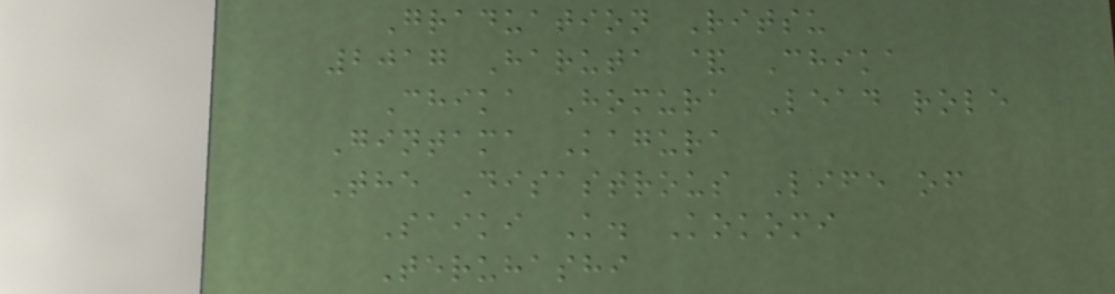Graduation Ritsu
2017 Haruta & Chika
Chika Homura Lead role
Gintama Kagura
The Disastrous Life of
Saiki K. Kokomi
Teruhashi
